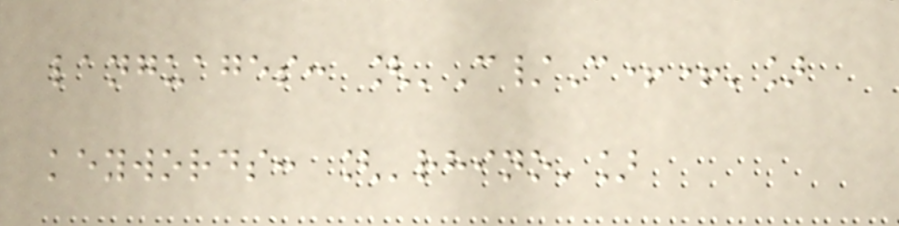languages: ['C/C++']
keywords: ['rhino']
